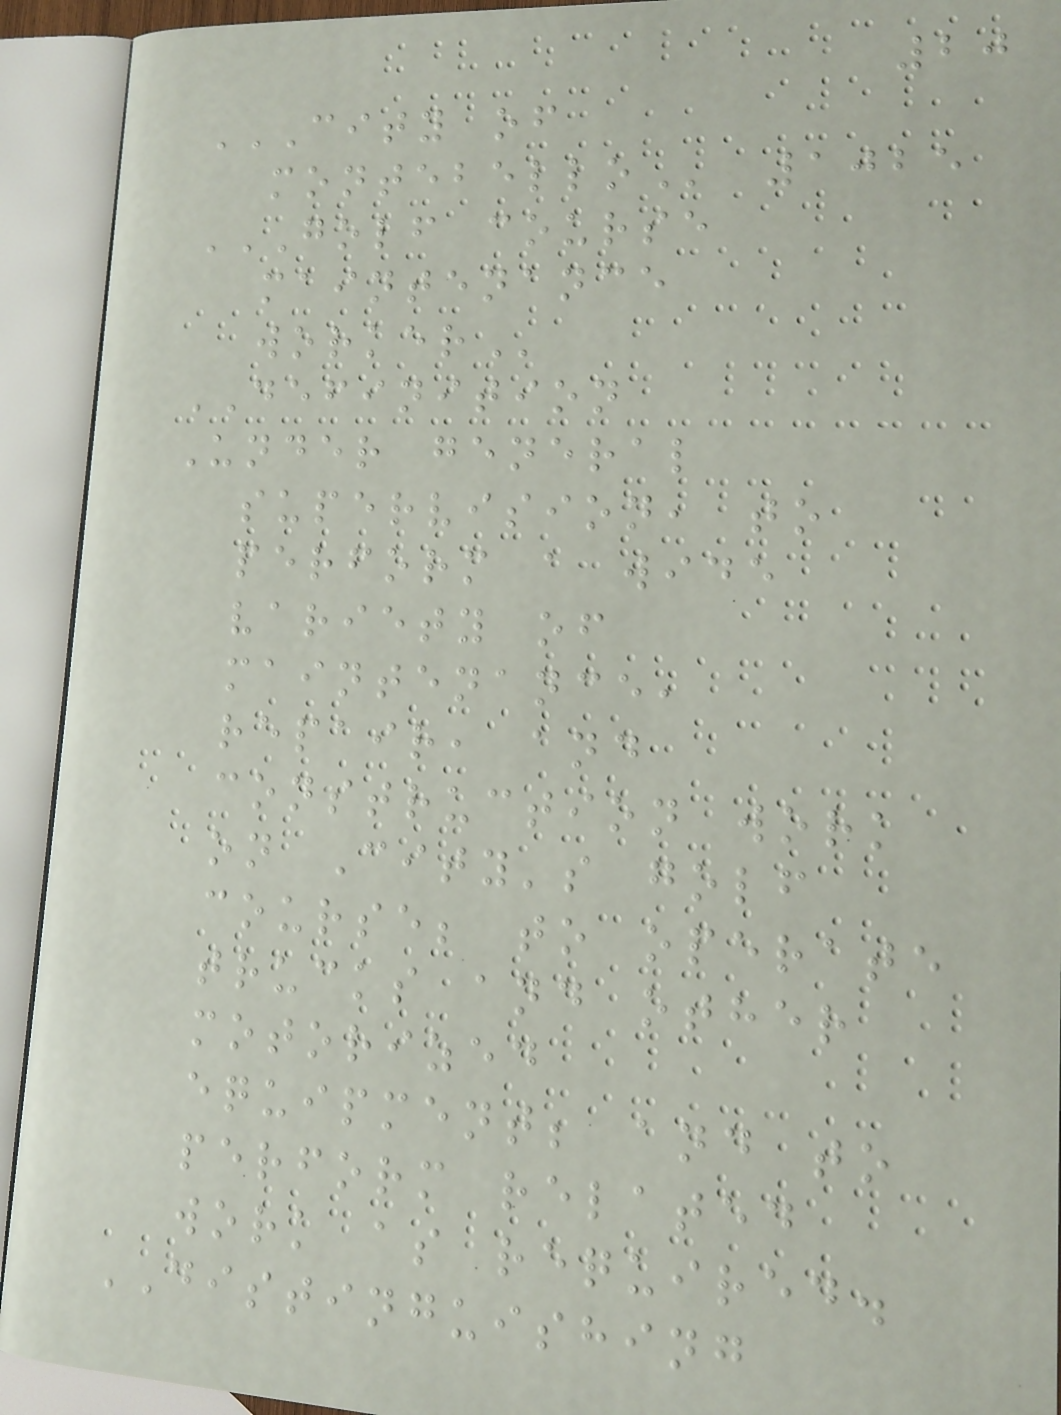20
CITY OF
MONTEBELLO 1025
GOLF COURSE
MAINTENANCE
WORKER
DEFINITION
Under general
supervision, to
perform a wide
variety of
maintenance,
repair, and
construction work
on City's golf
course; to operate
trucks and other
motorized
equipment; and to
perform related
work as required.
DISTINGUISHING
